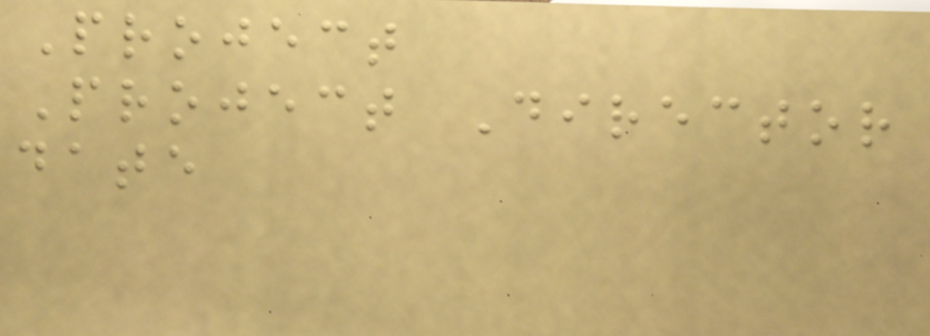Project
Project Director
date
